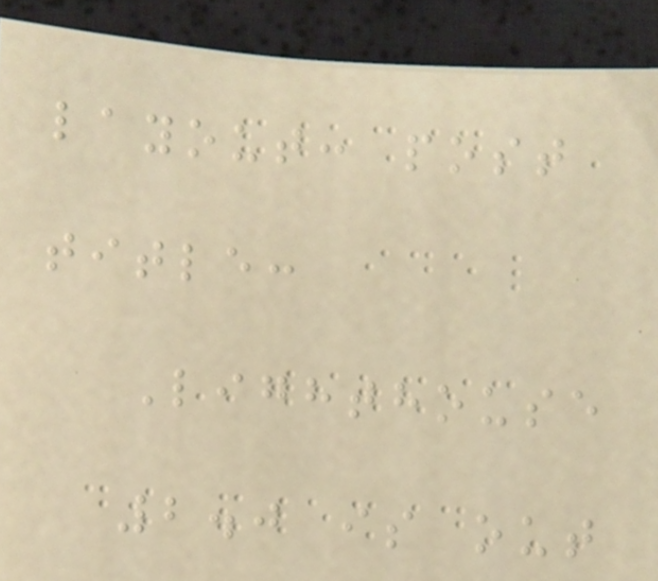layout: post
title:
Lighthouse
2.0 is out
